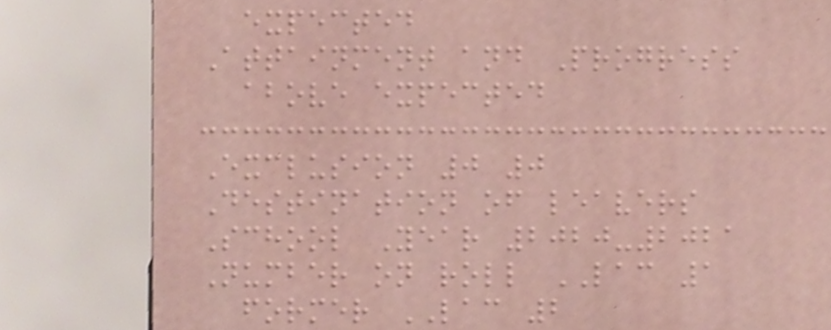expected
Attainment and Progress
above expected
Exclusion 0 0
Destination of leavers
School Year 2020-2021
Number on roll LAC 1
former LAC 2
